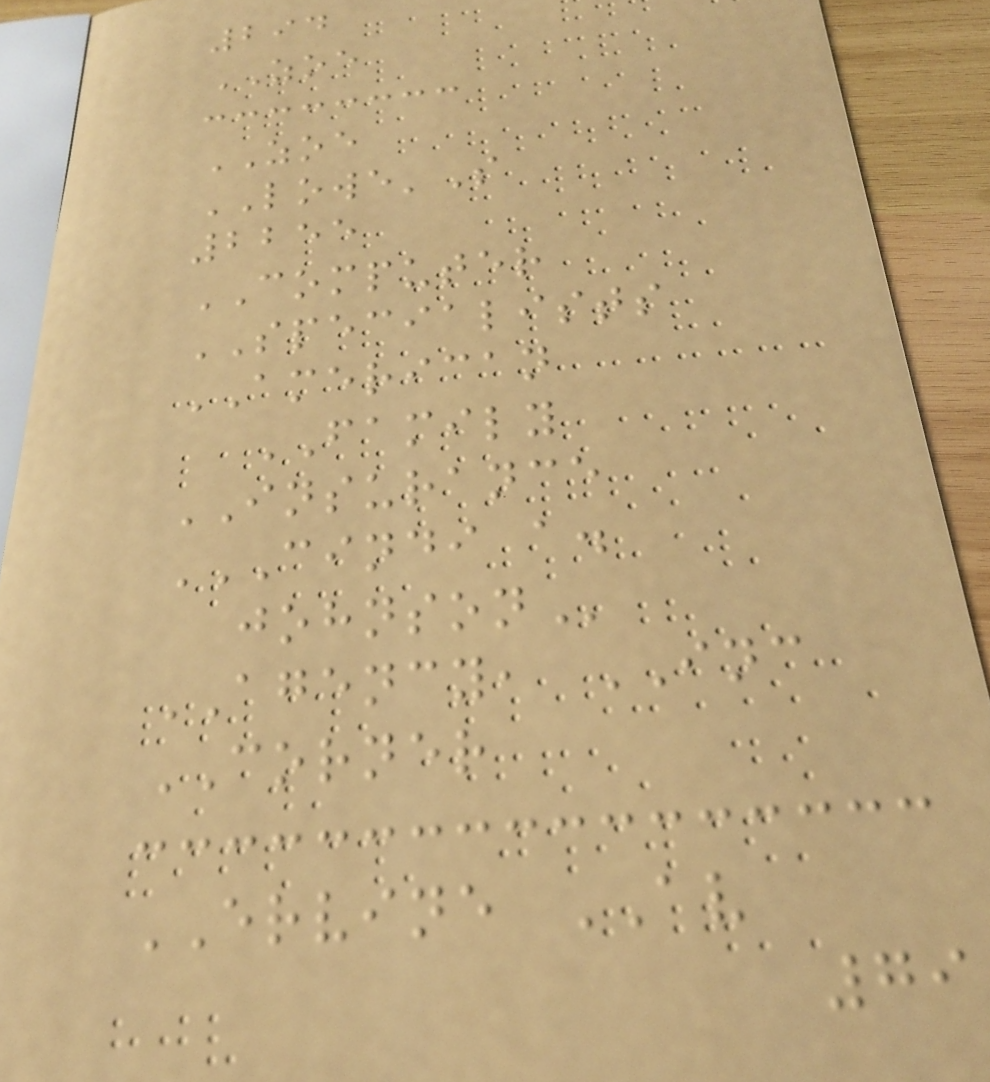294
ZOE
ZOE
LOWE'S
2255
COMPUTER
SPECIALISTS
AMERICAN
FAMILY
INSURANCE
CINDI A.
JOHNSON
AGENCY, INC
CORNER
ERVINE AV
79
